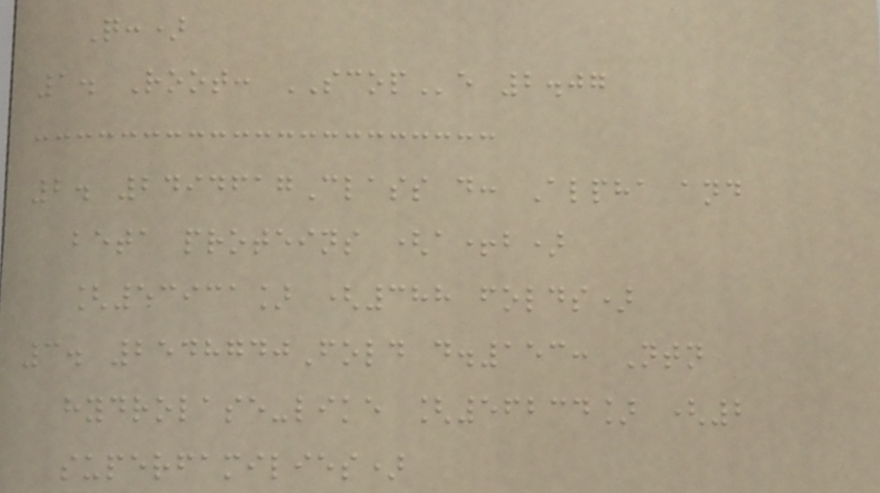Q:)
1. Root: SCOPe 2.07
2. 2494617Class d: Alpha and
beta proteins (a+b)
[53931] (388 folds)
3. 2548740Fold d.153: Ntn
hydrolase-like [56234] (2
superfamilies)
